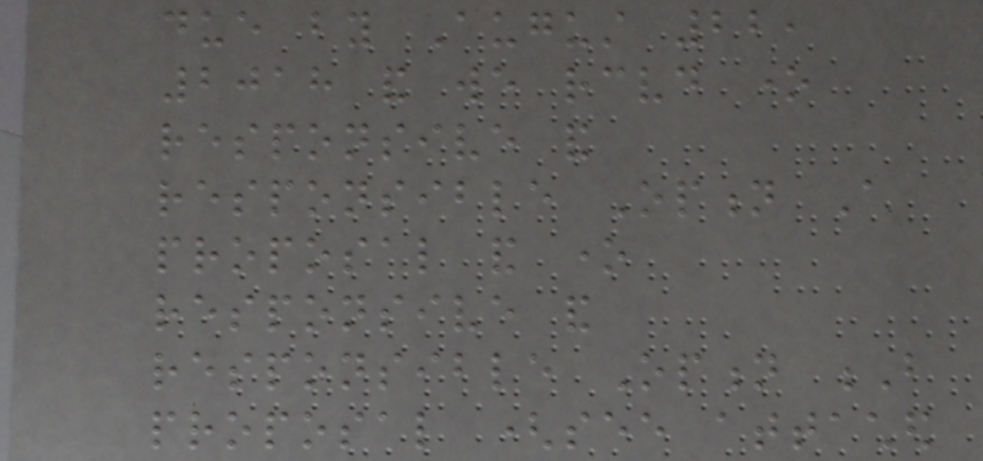due by August 22,
2018 and we received one
responsive and
responsible Option A
proposal and one
responsive and
responsible Option B
proposal (see attached
